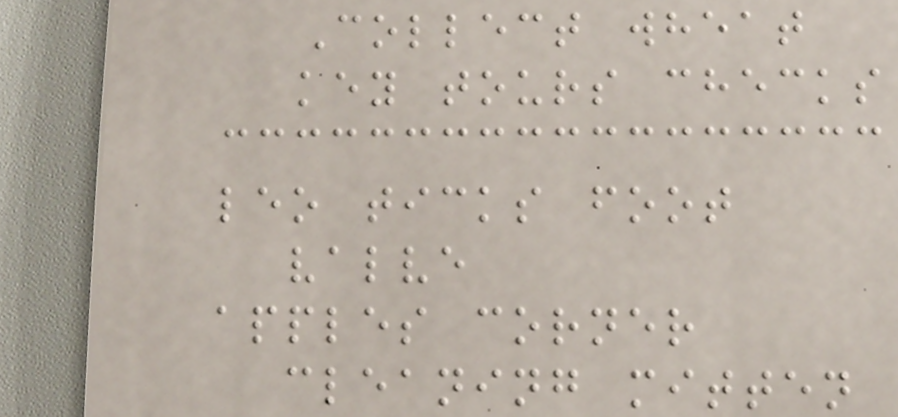Collect wheat
key tours checks
leo ticks foot
valve
apples corner
cleaning mitten
